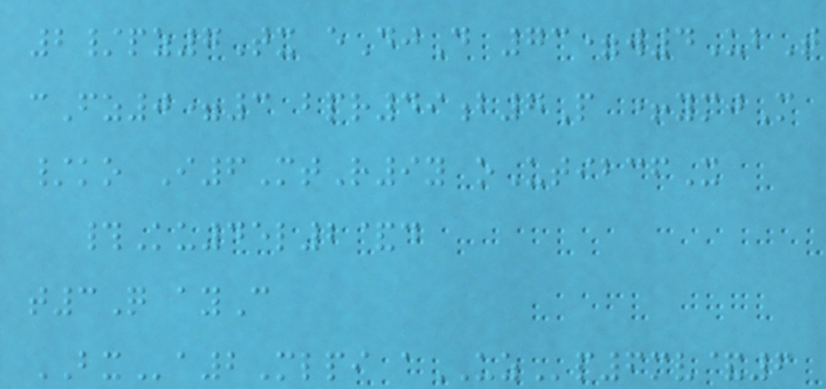2/pz7Tx eDjD 73=w4UbT
cFz0=3 bpr49b7P +ymjM
/ko I6MtR9y oUtibcfX
#Ku45l2&d
t3Q ayC
BXa2Mlpi aUZp6mv&6
